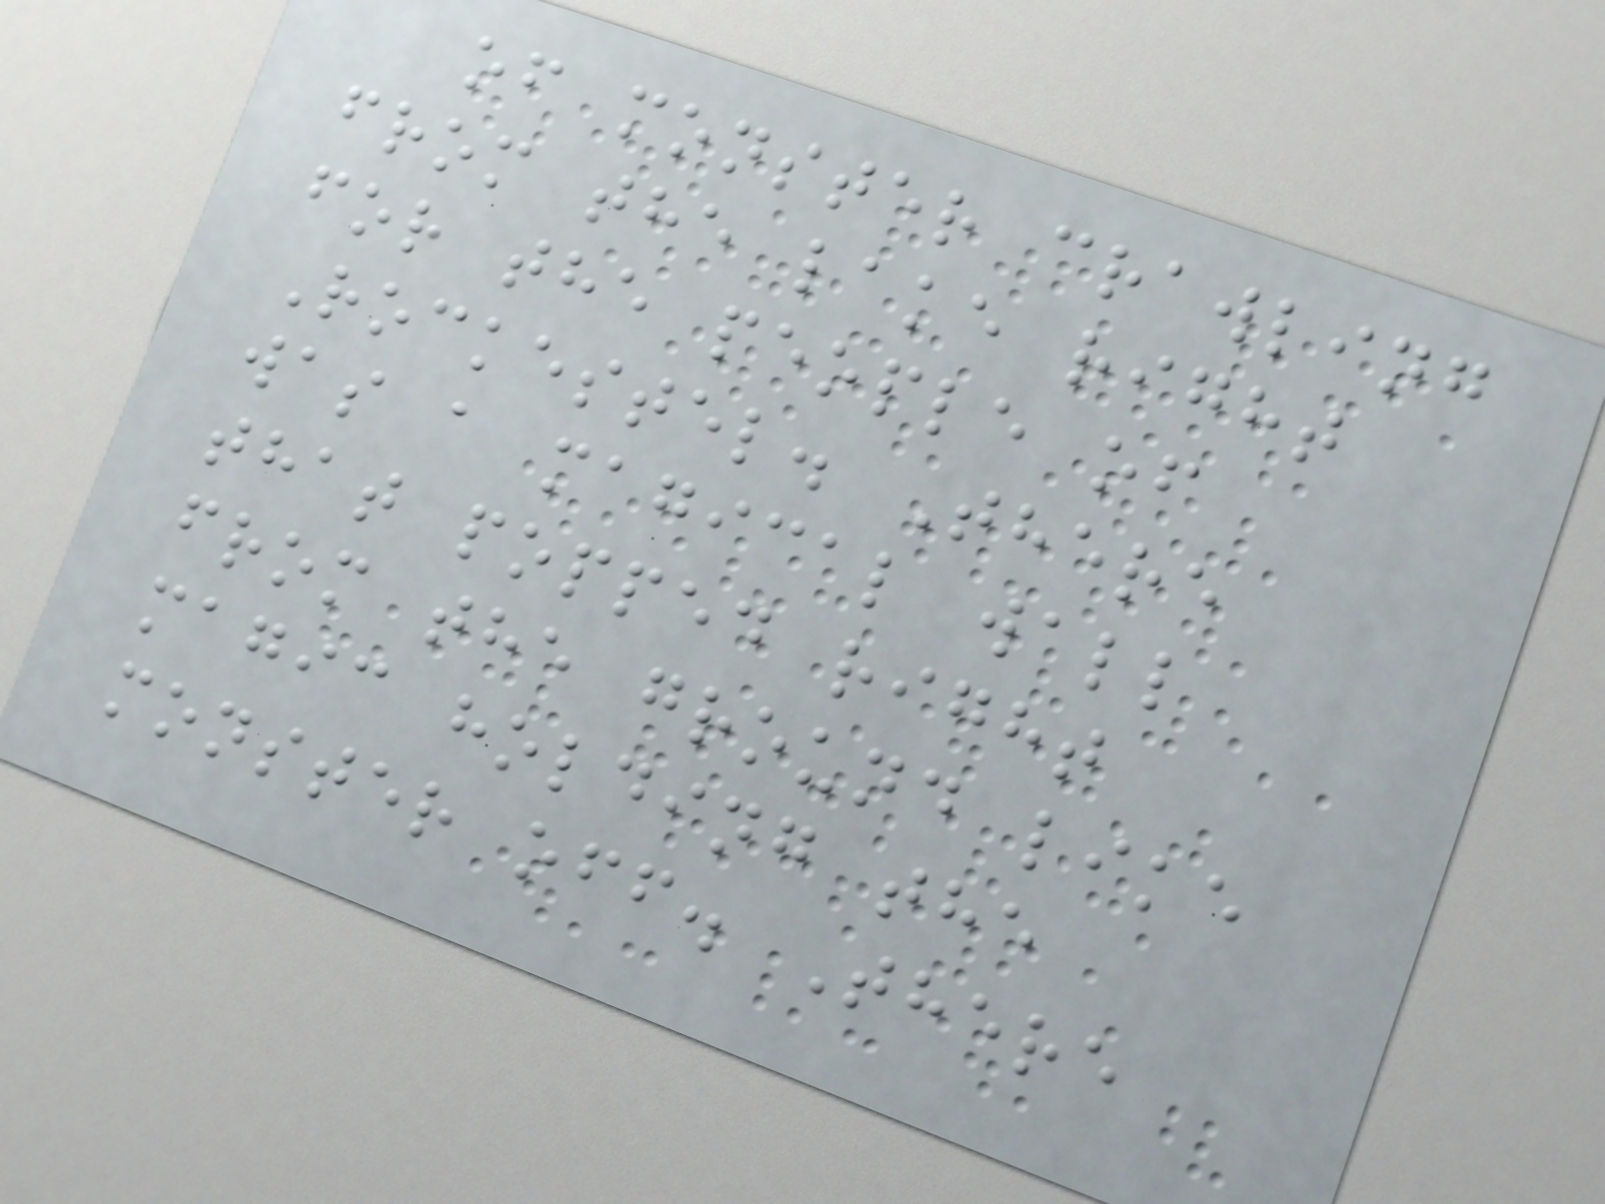of monster crawling
from the lake right
for the people of
Rockestel. There
was a magical wall
that popped right
from the ground like
magic holding the
monster off. There
